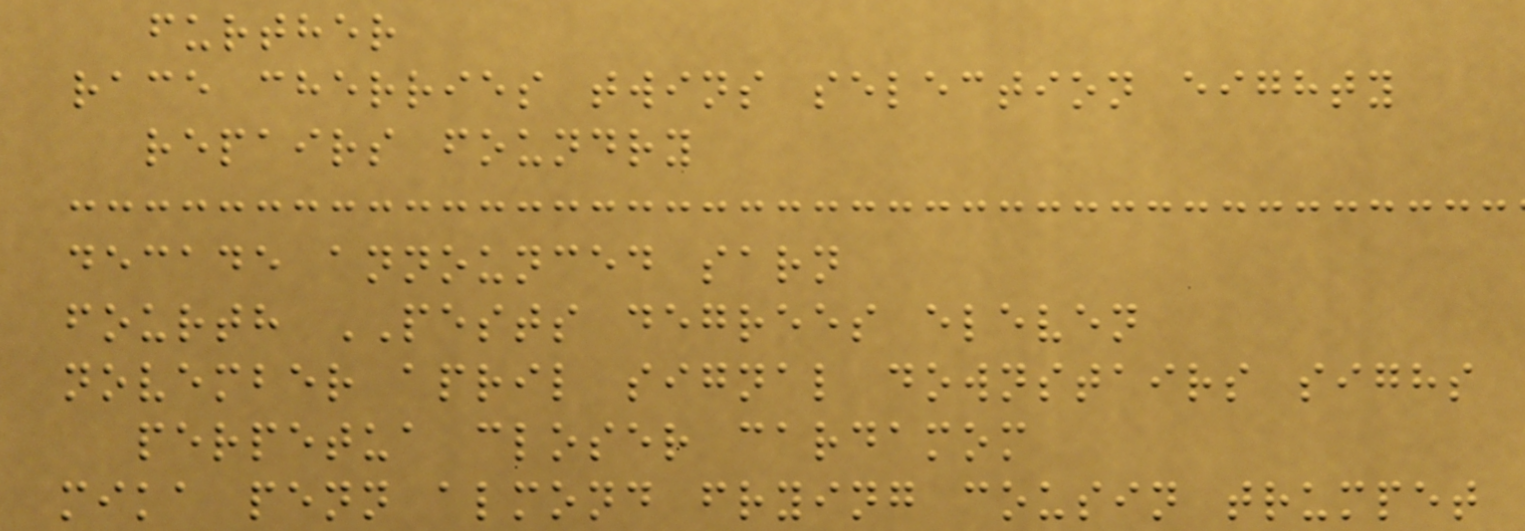further
race cherries twins selection eighty
repairs foundry
decade announced sarn
fourth PESTS degrees eleven
november april signal downstairs sighs
perpetua closer cardamom
mika penn almond frying cousin trumpet
